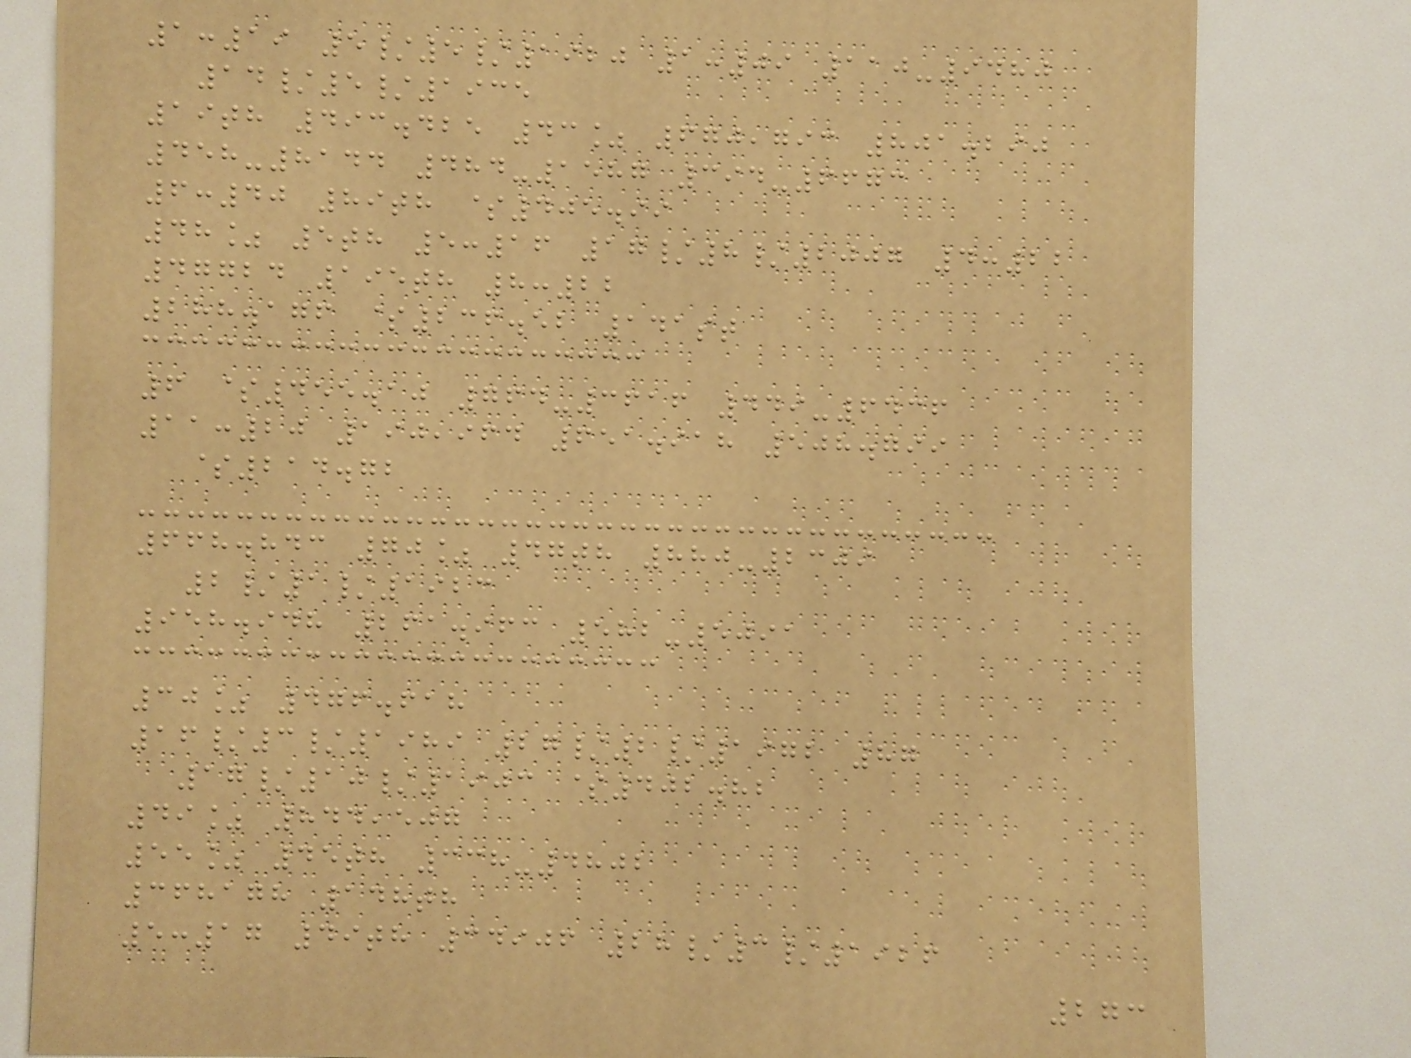1:19 5/5/1920 1:09 110-9480
14/5/1935
19th 493.425 43% 670,793 801.290
458-8144 484-1587 394-6673
6:40 89th $405.99
48% 5th 5:16 17/8/2007 4:22
47724 195th 8:22
288.176 $236.52 141st
6 $455.10 764-3616 449-6436
11:20 190,964 651.918 508.799
$214.72
668.843 70% 47th 880-2309
2/1/1923
958.948 261.963 582-5091
30% 476.618
16/3/1989 27/2/1972 87
17/10/1903 $402.82
49% 844,507
55% 45th 338-4802
368178 148th
5:17 49th 34906 28/3/1926
273
